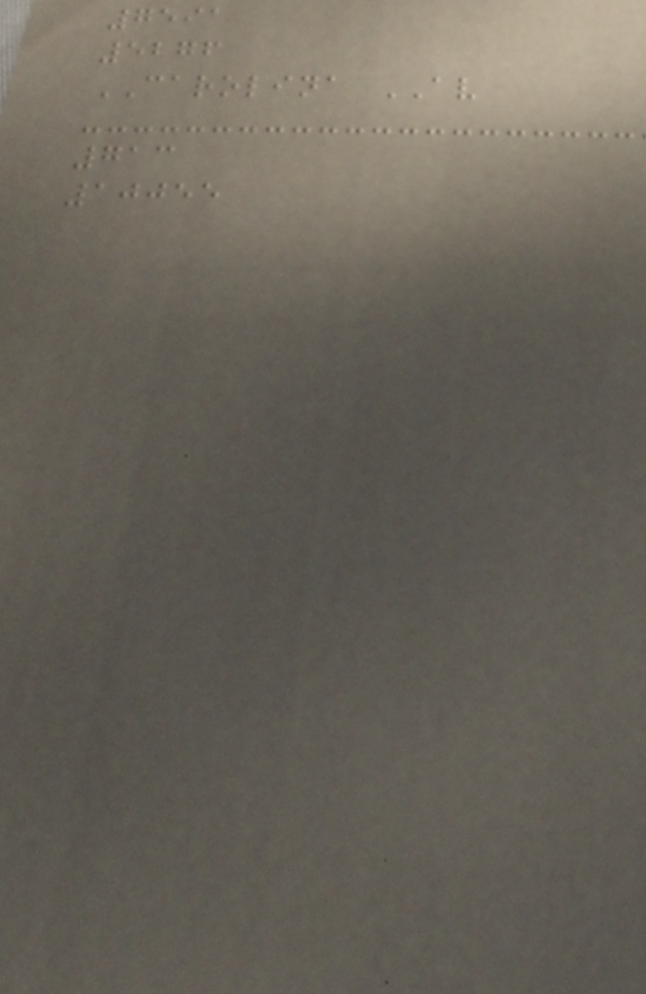7591
5276
CAROLINA AV
713
10055
